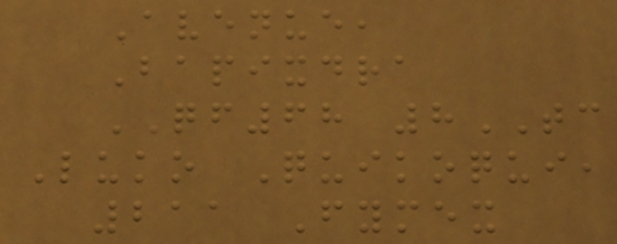Avenue,
Bapixdra
QF68 8TC
Luko Quikoqui,
211 Fymex
